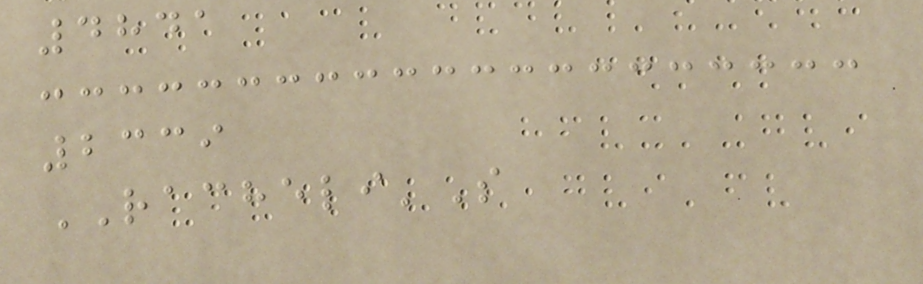4841
2339
RACHELI'S
